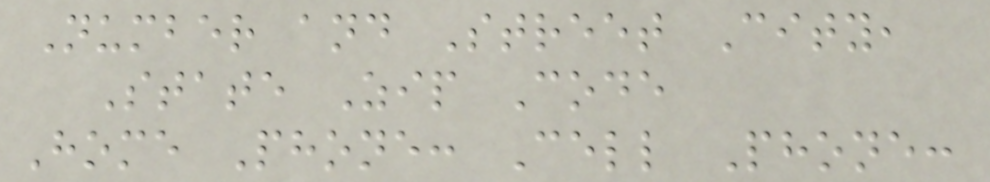Number and Street City,
State Zip Code
Home Phone: Cell Phone:
